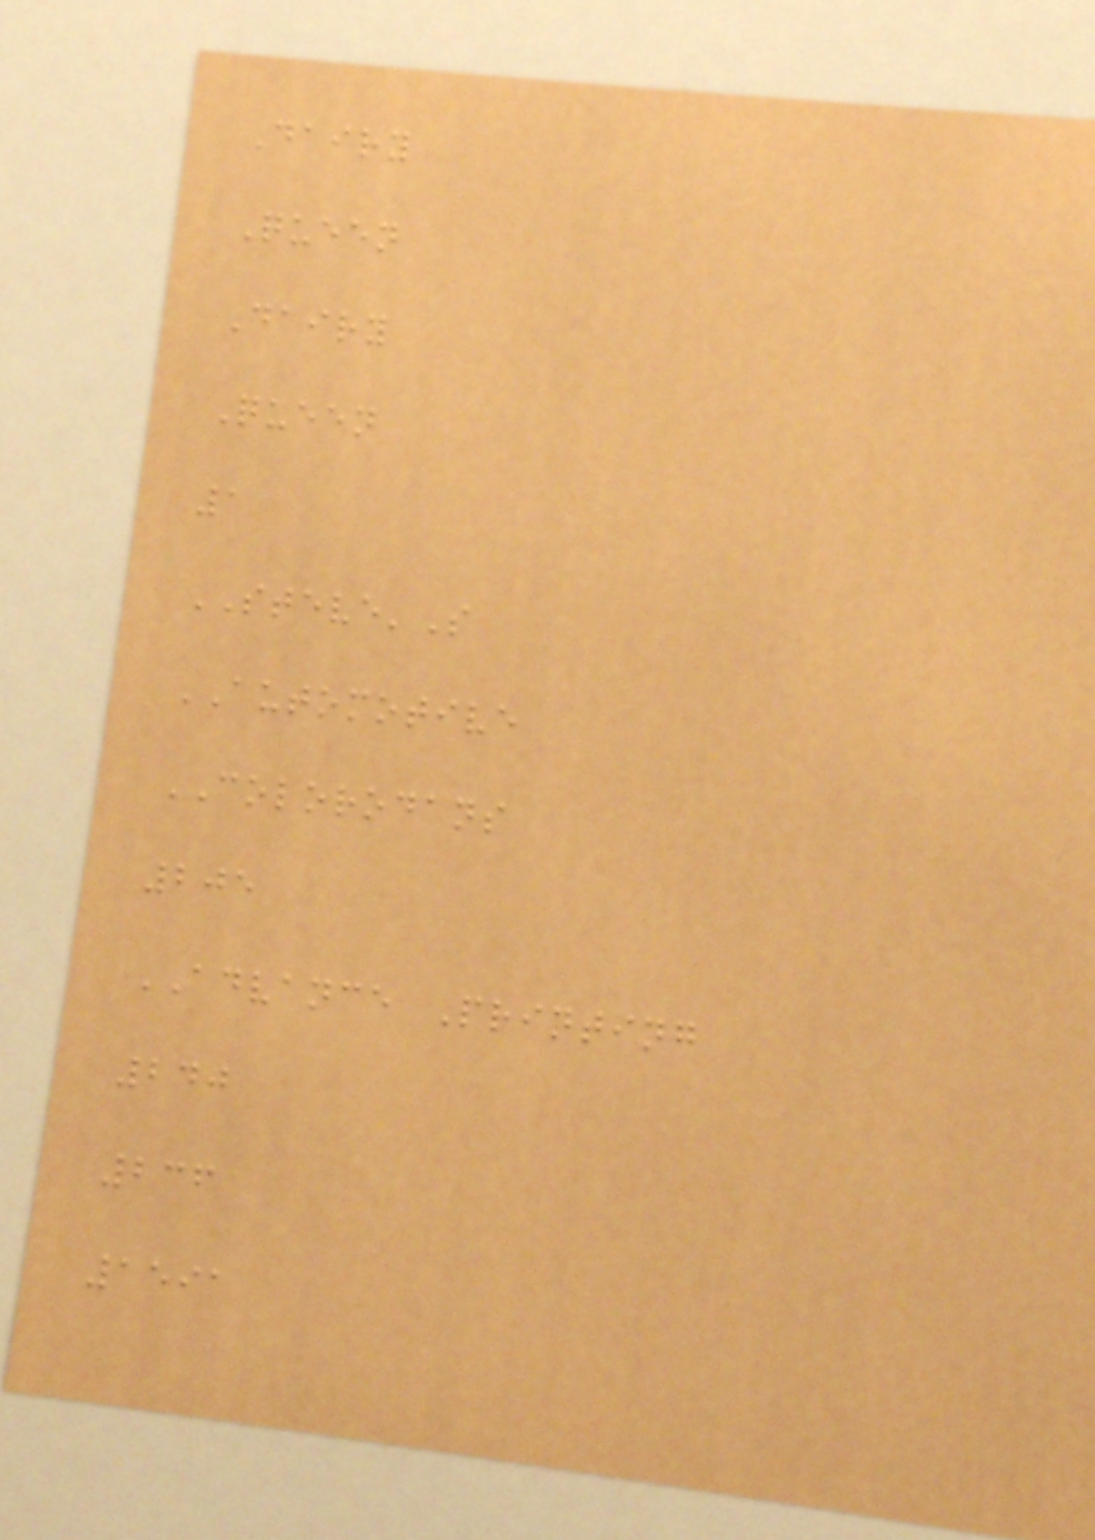Dairy
Queen
Dairy
Queen
1
STEVE'S
AUTOMOTIVE
COLORODANS
205
ADVANCE Printing
240
236
1591
